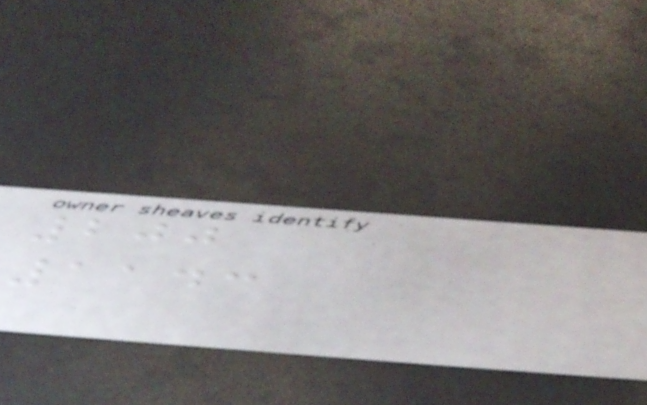200
1143
